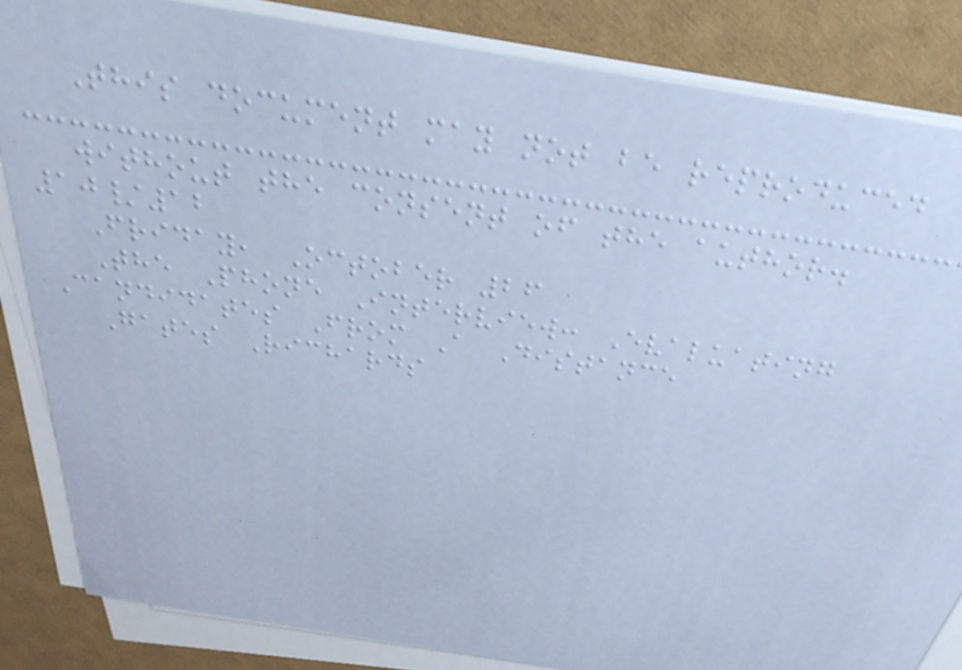This document may not be reproduced
without the consent of the author.
10/12
Friday, October 26
The Phone Interview: Evaluating
Candidates From A Distance
Gates Richards
